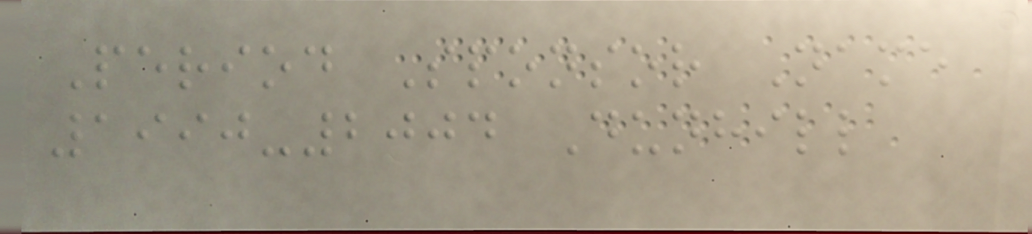Period Sponsor Name
1990-2004 Dunhill
